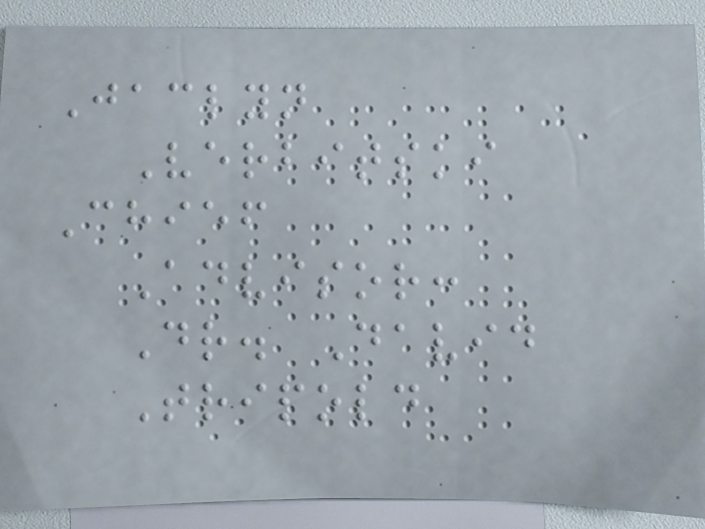Jaclyn
Verbitski
Chief
Advisor:
Dr. David
Tripold
